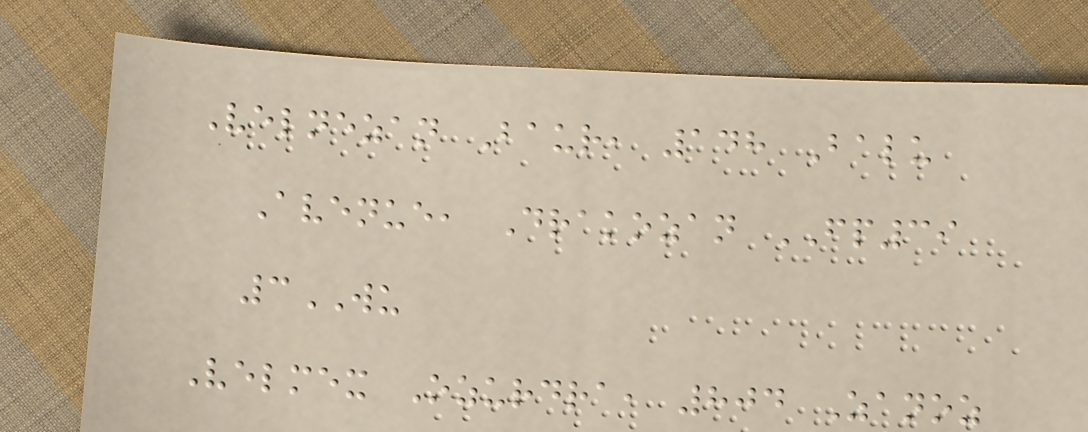Velnezan Baur, 148 Balu
Avenue, Drakozan FP39
3WU
Velmex Ozurdra, 804 Zanoz
